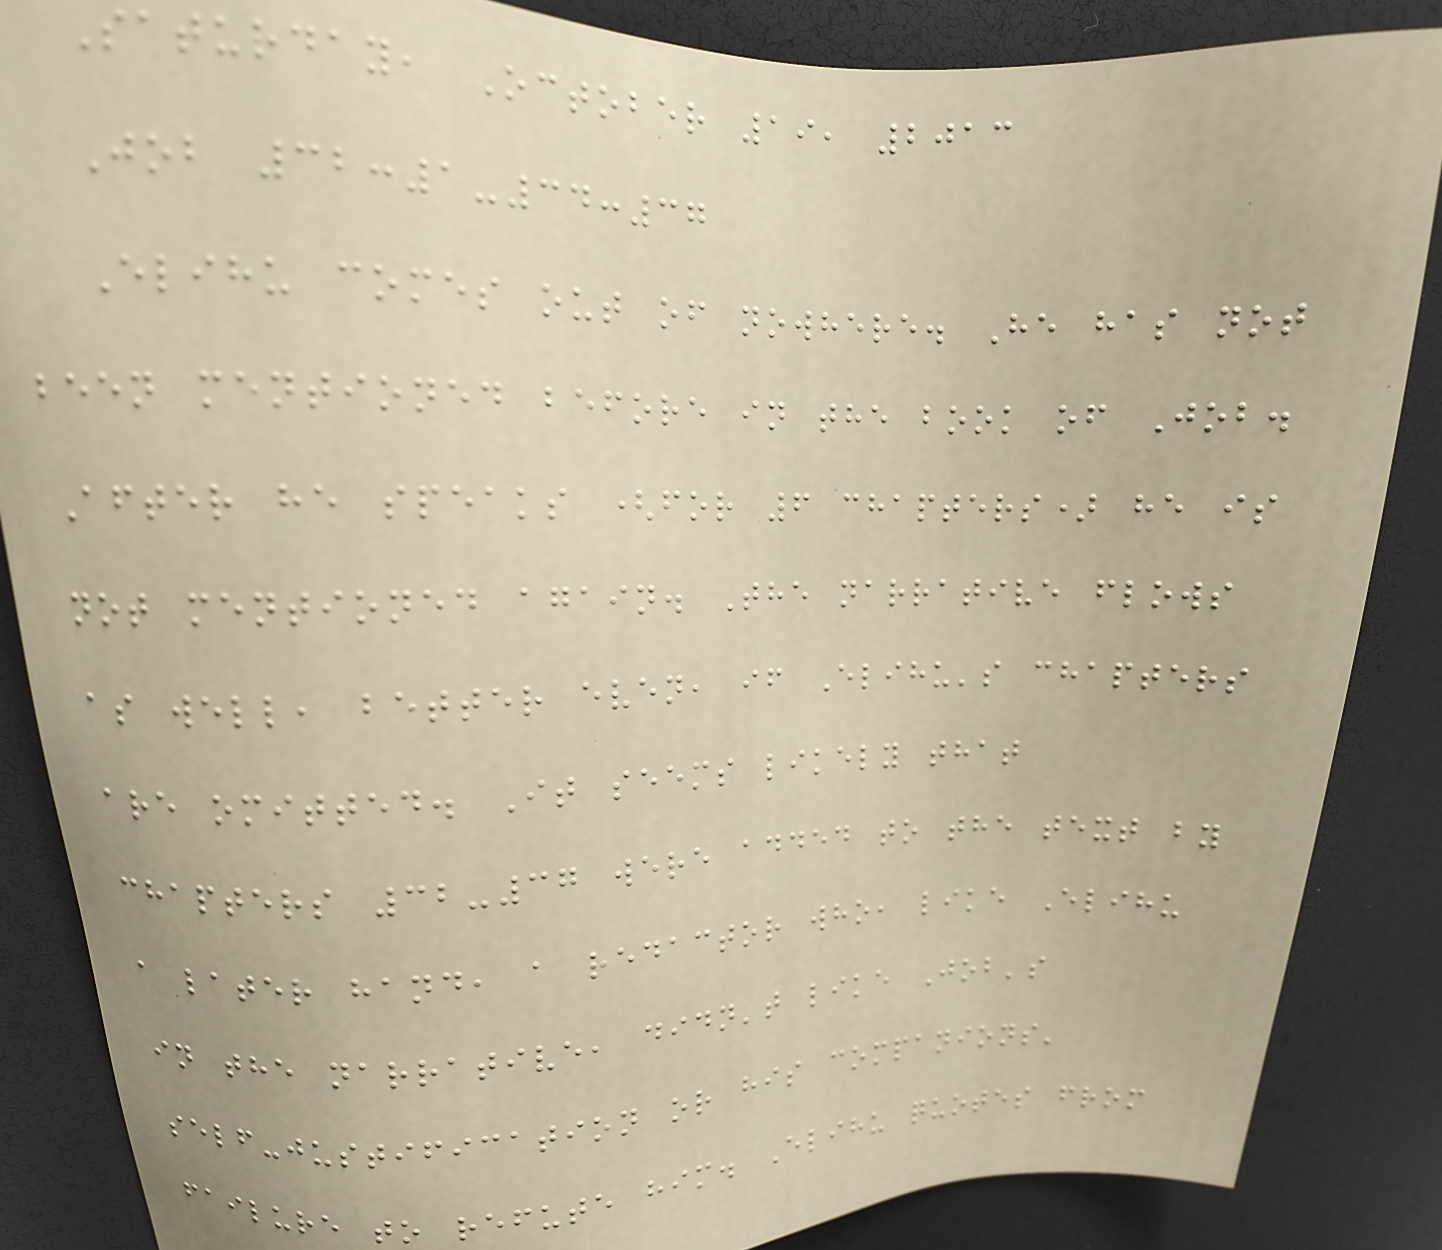Saturday, October 19, 2013
Job 32:1-34:37
Elihu comes out of nowhere. He has not
been mentioned before in the book of Job.
After he speaks (for 6 chapters) he is
not mentioned again. The narrative flows
as well, better even, if Elihu's chapters
are omitted. It seems likely that
chapters 32-37 were added to the text by
a later hand, a redactor who, like Elihu
in the narrative, didn't like Job's
self-justification or his companions'
failure to refute him. Elihu quotes from
